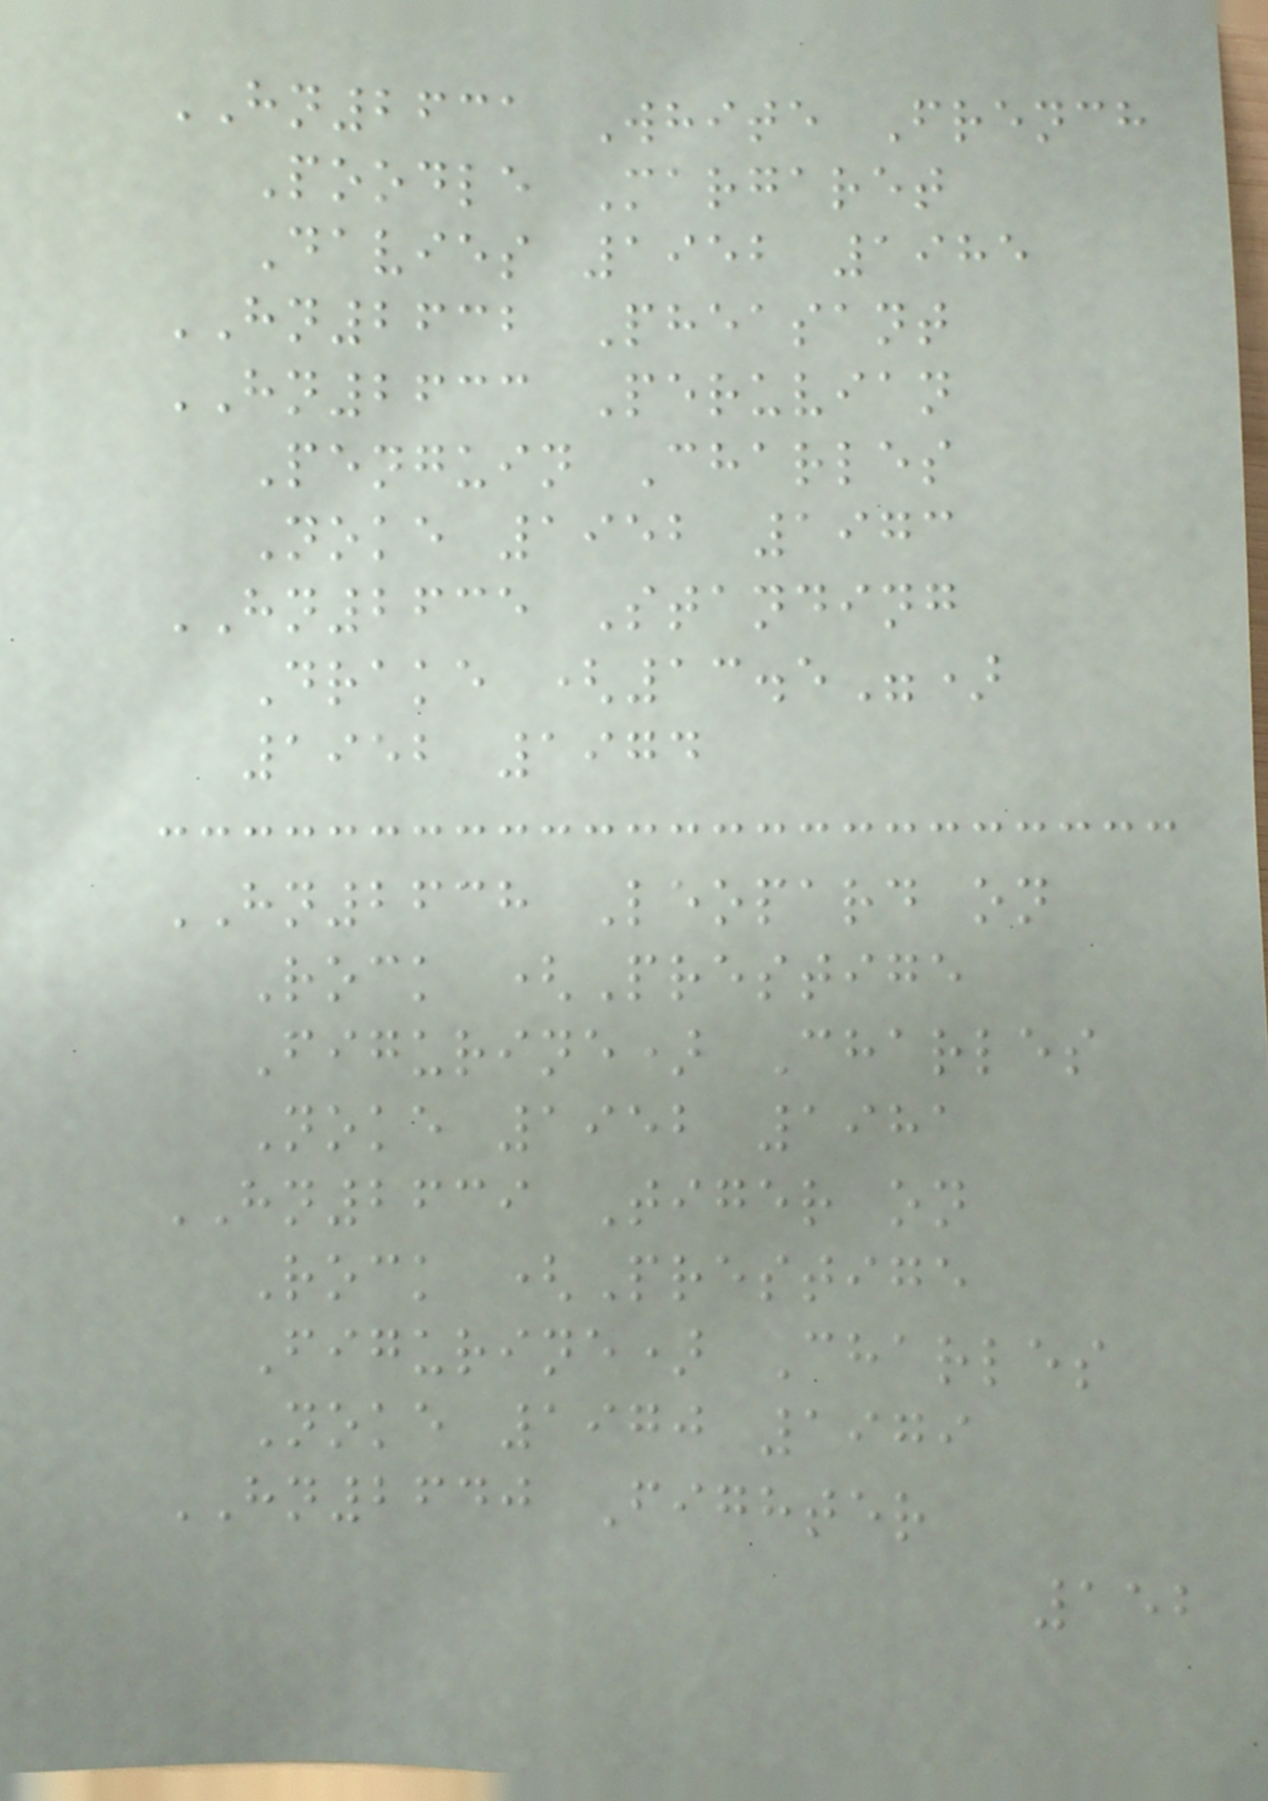HN2631 White French
Poodle Margaret
Davies 1952 1985
HN2632 Pheasant
HN2633 Peruvian
Penguin Charles
Noke 1952 1973
HN2635 Standing
Drake (13.5")
1952 1974
HN2638 Leopard on
Rock (Prestige
Figurine) Charles
Noke 1952 1981
HN2639 Tiger on
Rock (Prestige
Figurine) Charles
Noke 1970 1979
HN2640 Fighter
152
